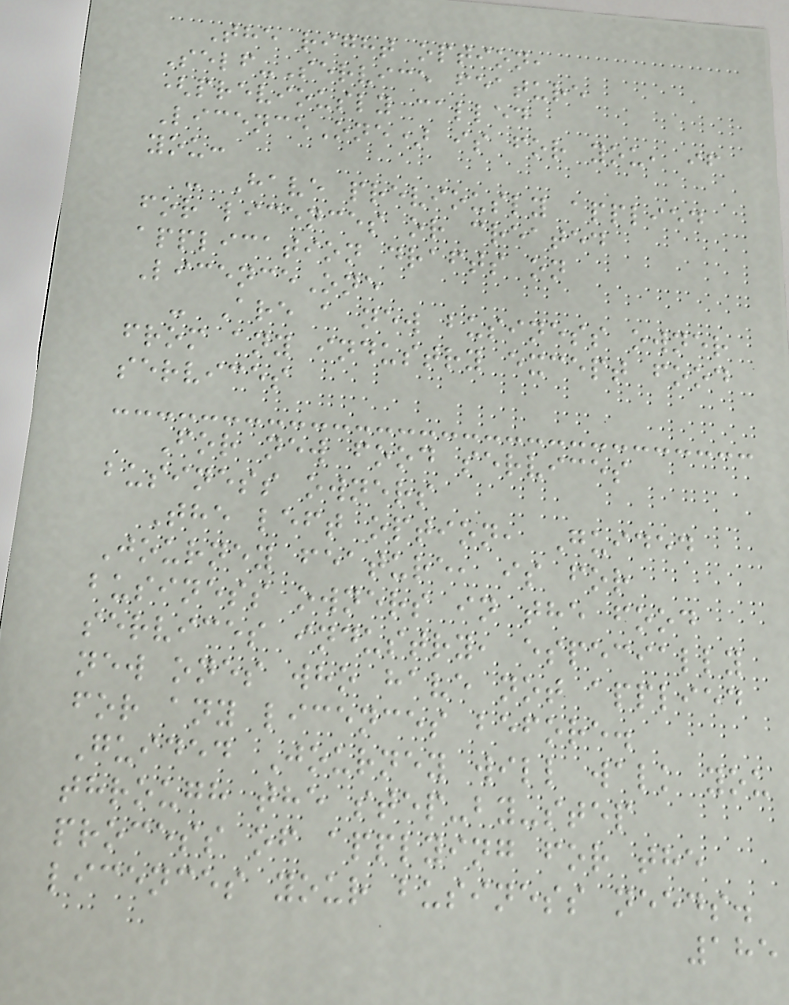The right option,
Self-Service feature
(previously called
LicenceOne) is for you, if
you:
- Have previously applied
for licences or created
application drafts on
LicenceOne
- Are a new business owner
from any industry except food
services
For new food services
business owners
The left option, Guided
Journey feature, is for
business owners in the food
services industry, especially
new ones who have not applied
for any licences before.
Guided Journey will walk you
through the step-by-step
process of applying for the
licences your business needs.
185
